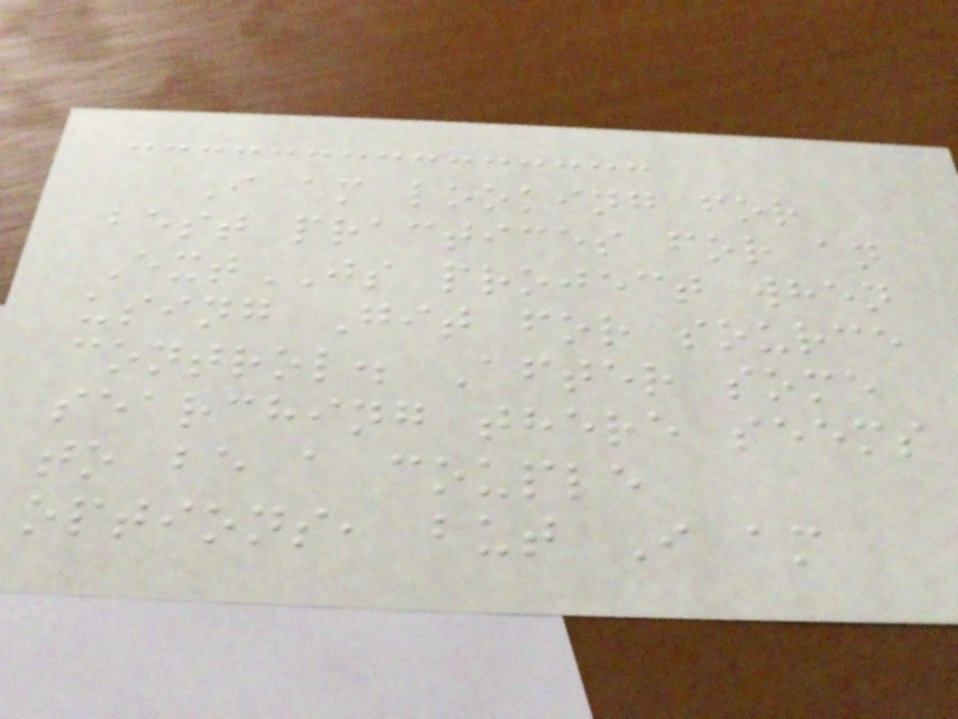I am looking for
best practices for an
ExtJS project when
using Git for source
control. After some
searching there seems
to be a couple
options, but I am
